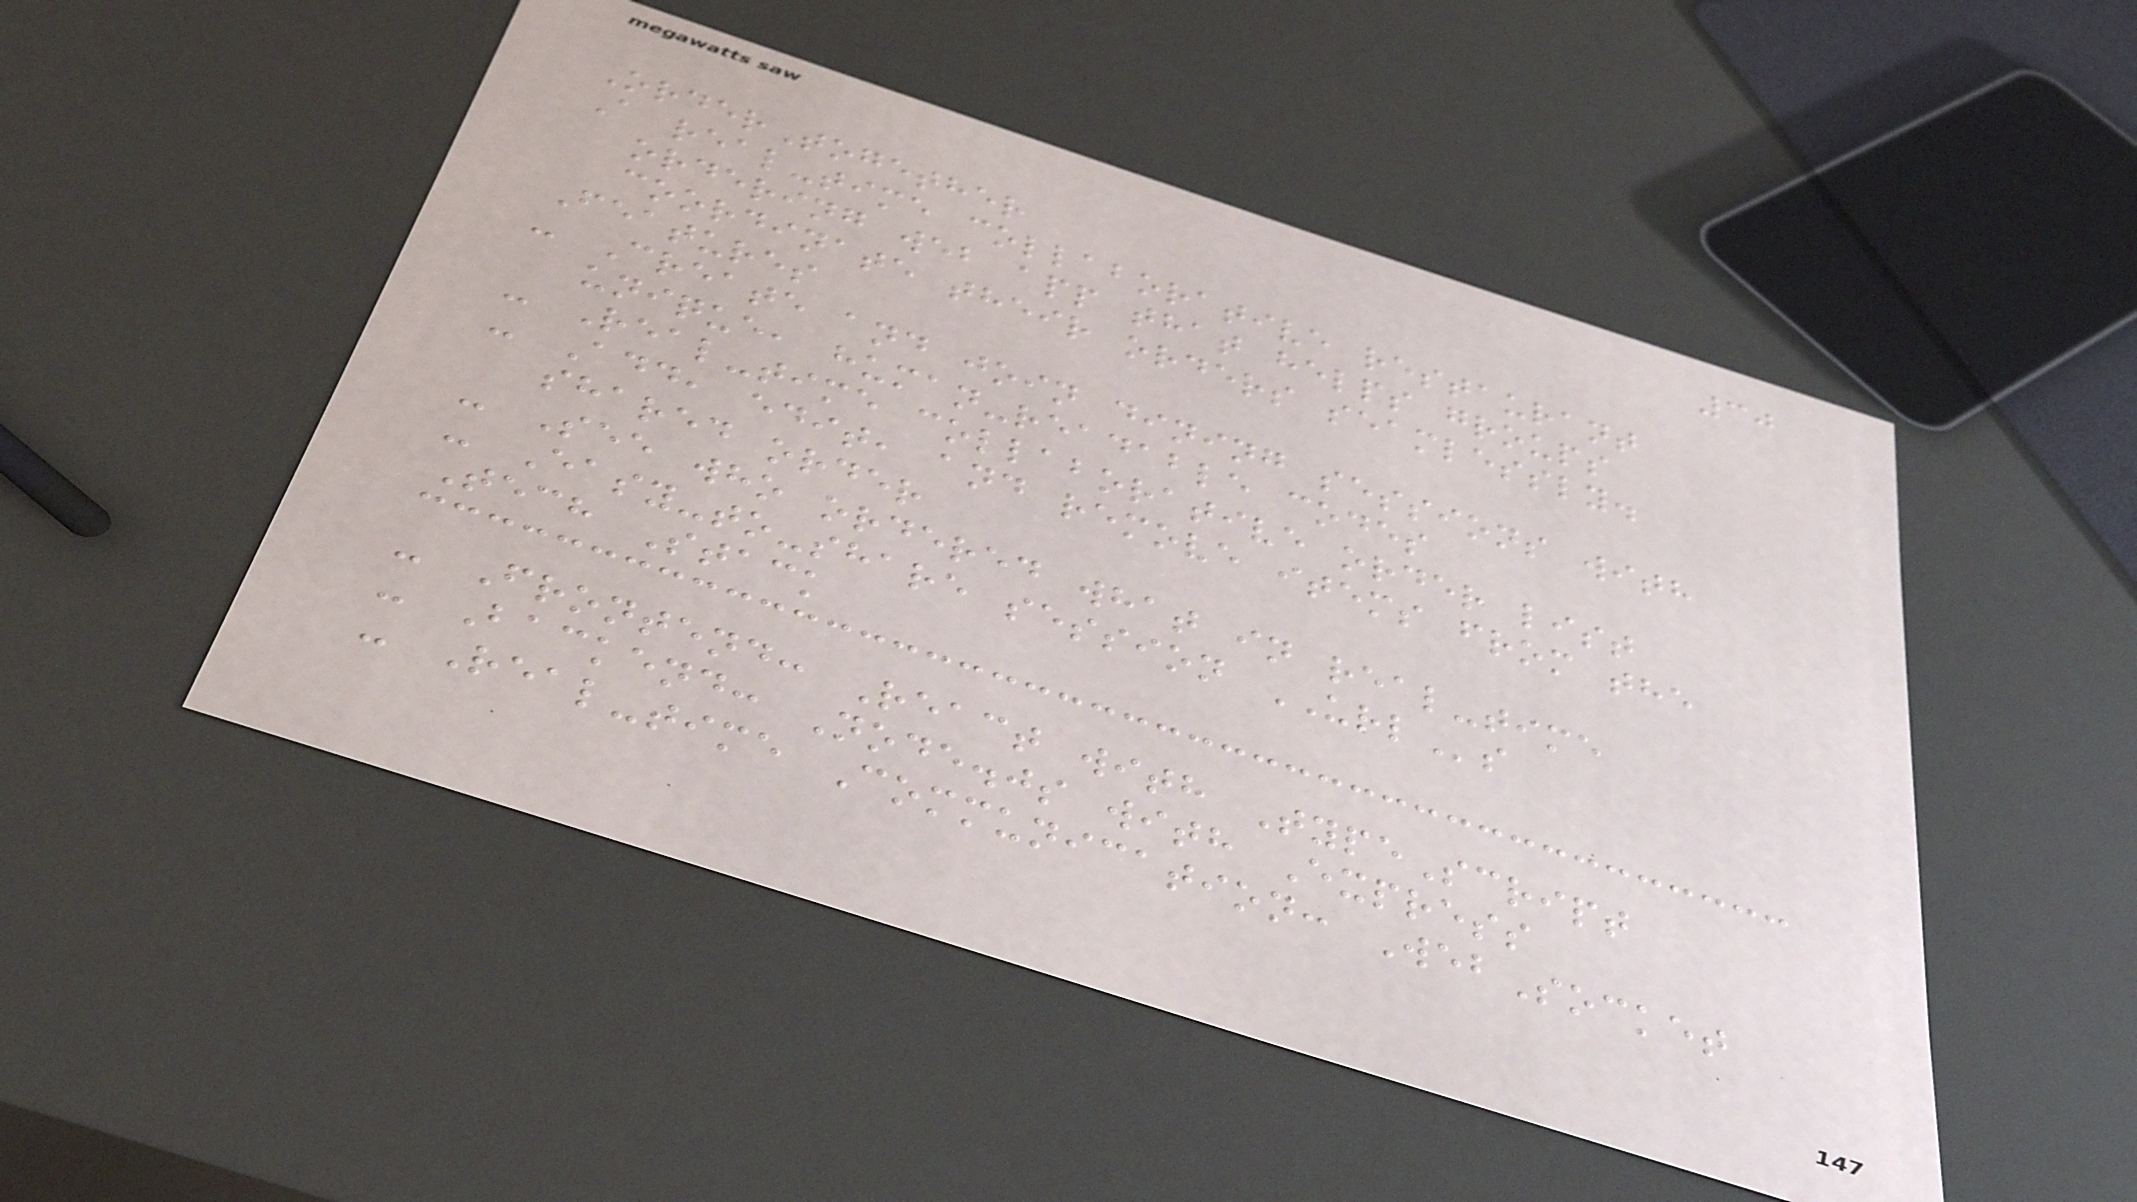30
OrderTogether
A real-time collaborative restaurant
ordering web app that helps groups
coordinate their orders seamlessly.
Features
- Create and join dining sessions with
unique, human-readable codes
- Real-time collaborative order list
- Add, edit, and remove items from the
shared order
- See who ordered what in real-time
- Easy-to-share session URLs
Tech Stack
- Frontend: React with TypeScript
- Backend: Node.js with Express
- Real-time Communication: WebSocket
